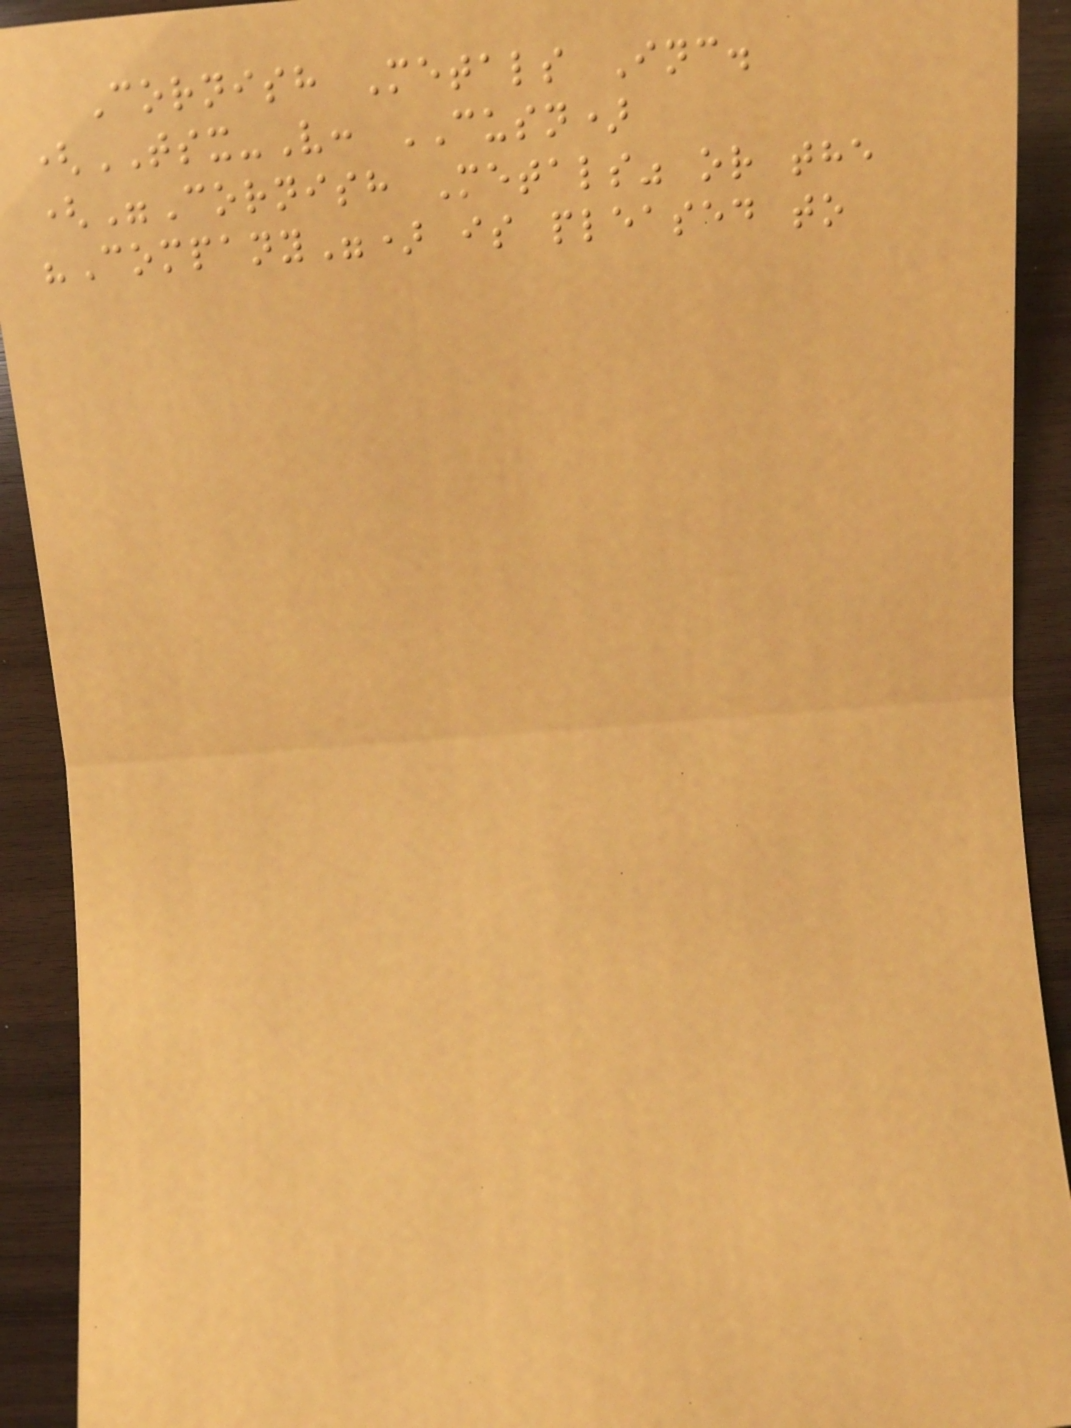Cornish Metals Inc.
(TSX-V: CUSN)
("Cornish Metals" or the
"Company") is pleased to
